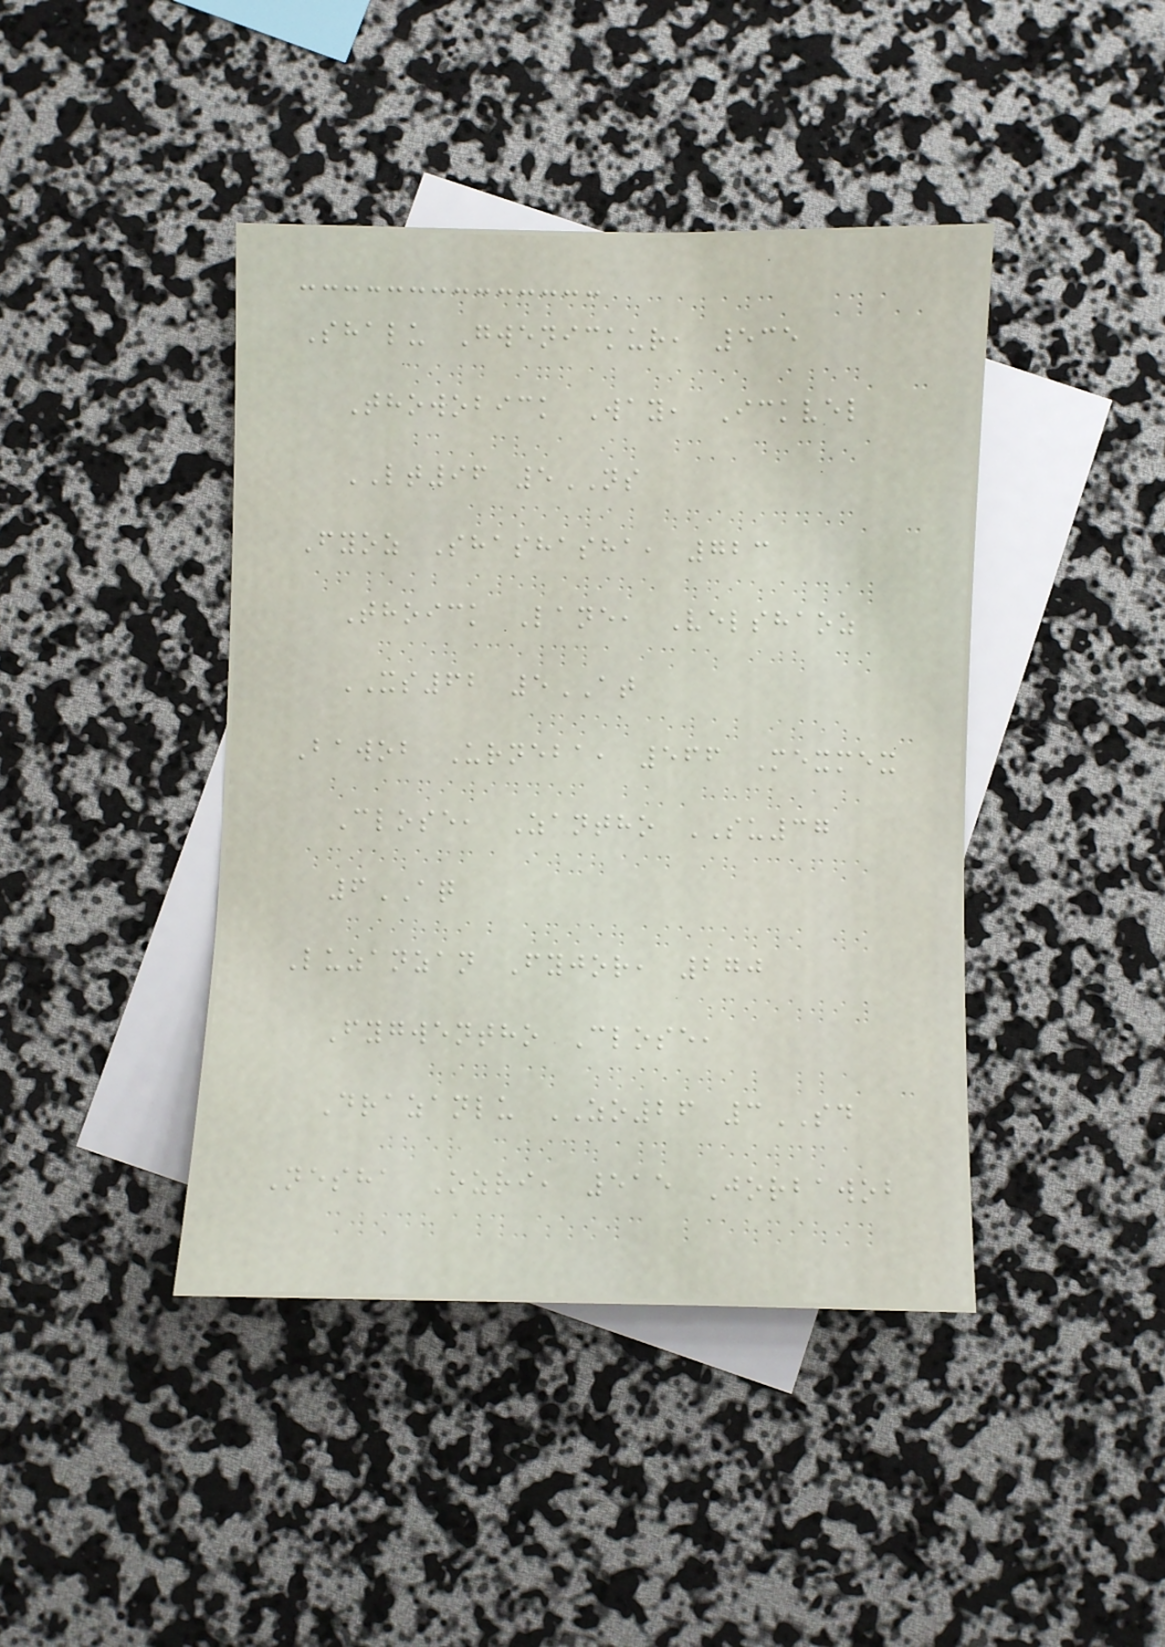Shalu Gwenickur, 535
Thowobick Way, Ickvel
LT96 5NS
Fyoz Shashasha, 723
Thoick Lane, Velshaoz
XS62 5AT
Bawob Urneba, 566 Mexmex
Close, Zantho SU37
6AQ
Luzanzan Fyjor, 270
Fygwentho Close,
Drazanlu ZO26 3SD
Nesha Ozri, 515 Jorbawob
